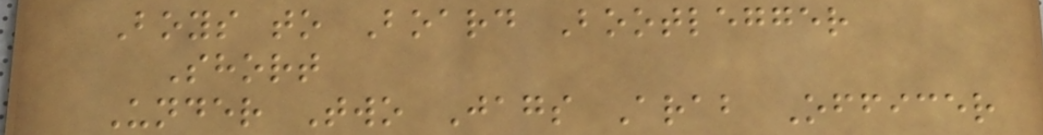Boys to Board Bootlegger
Short
Under Two Jags Arab Officer
